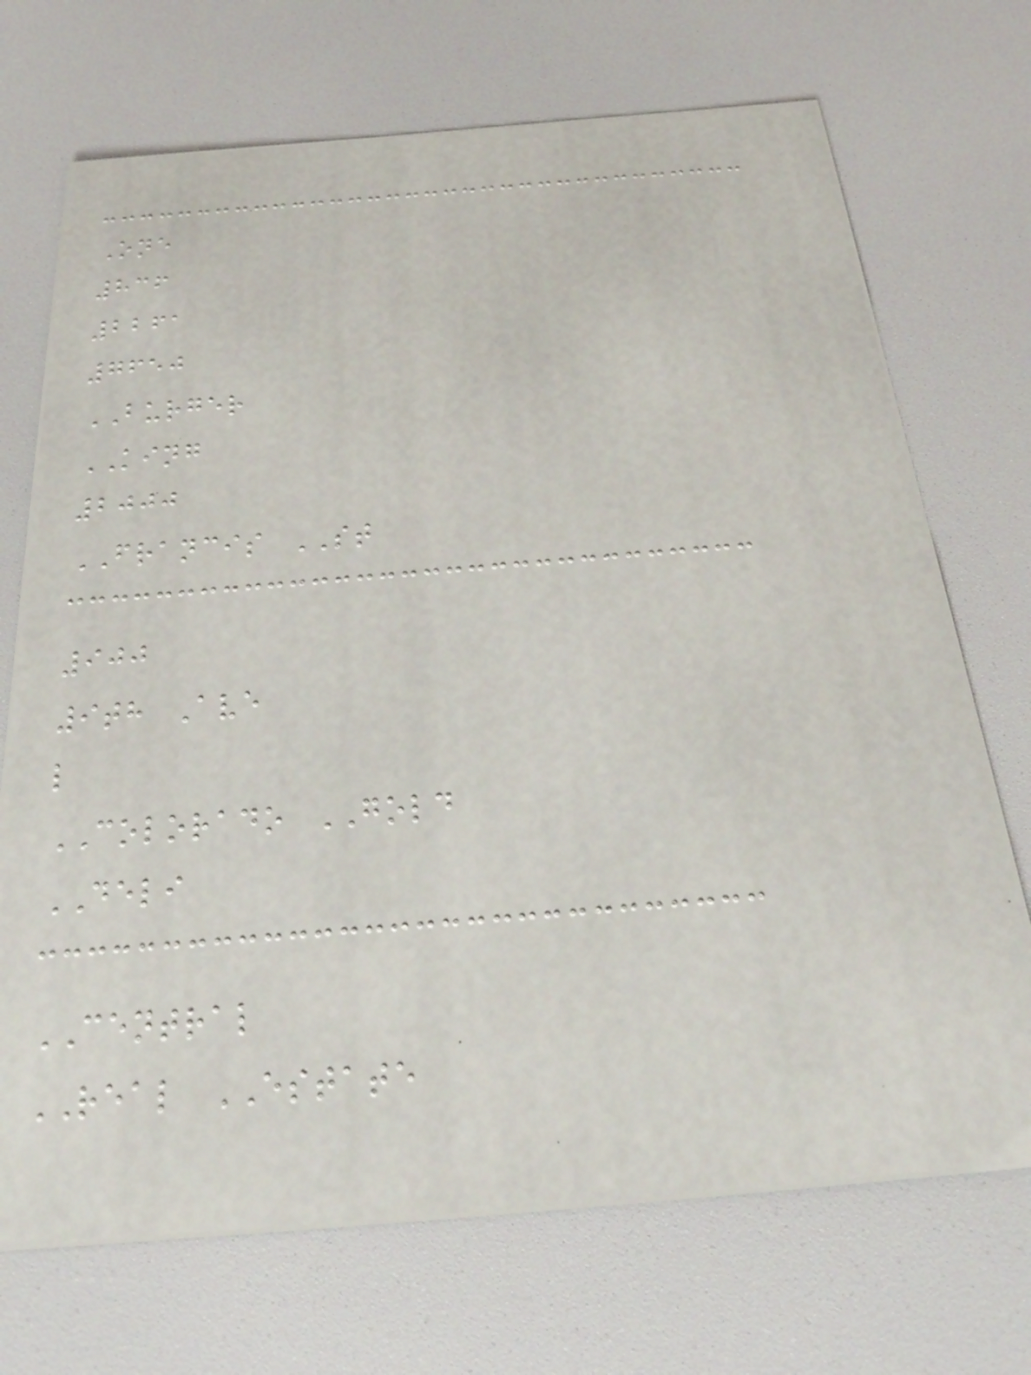One
836
2261
7650
BURGER
KING
2000
FRANCIS ST
900
9th Ave
l
COLORADO GOLD
DELI
CENTRAL
REAL ESTATE
